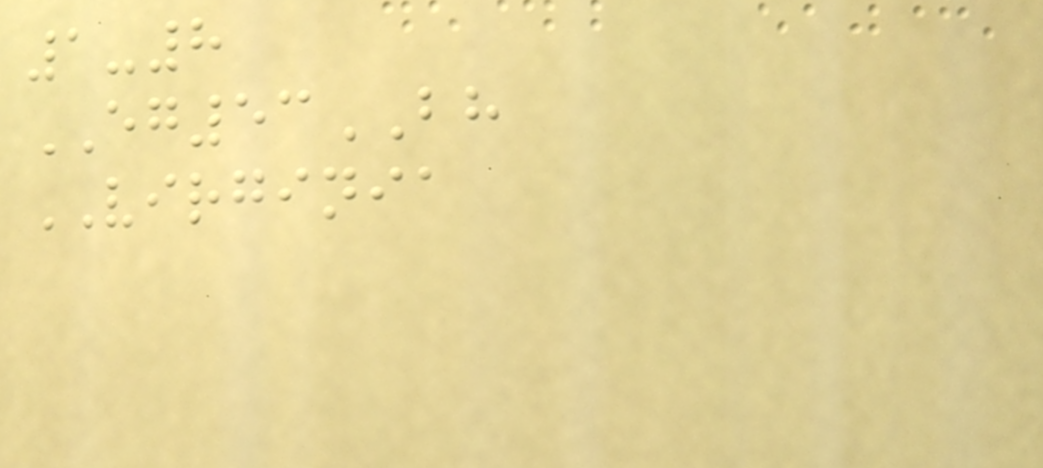1-8
EG53BH
VIRGINIA
